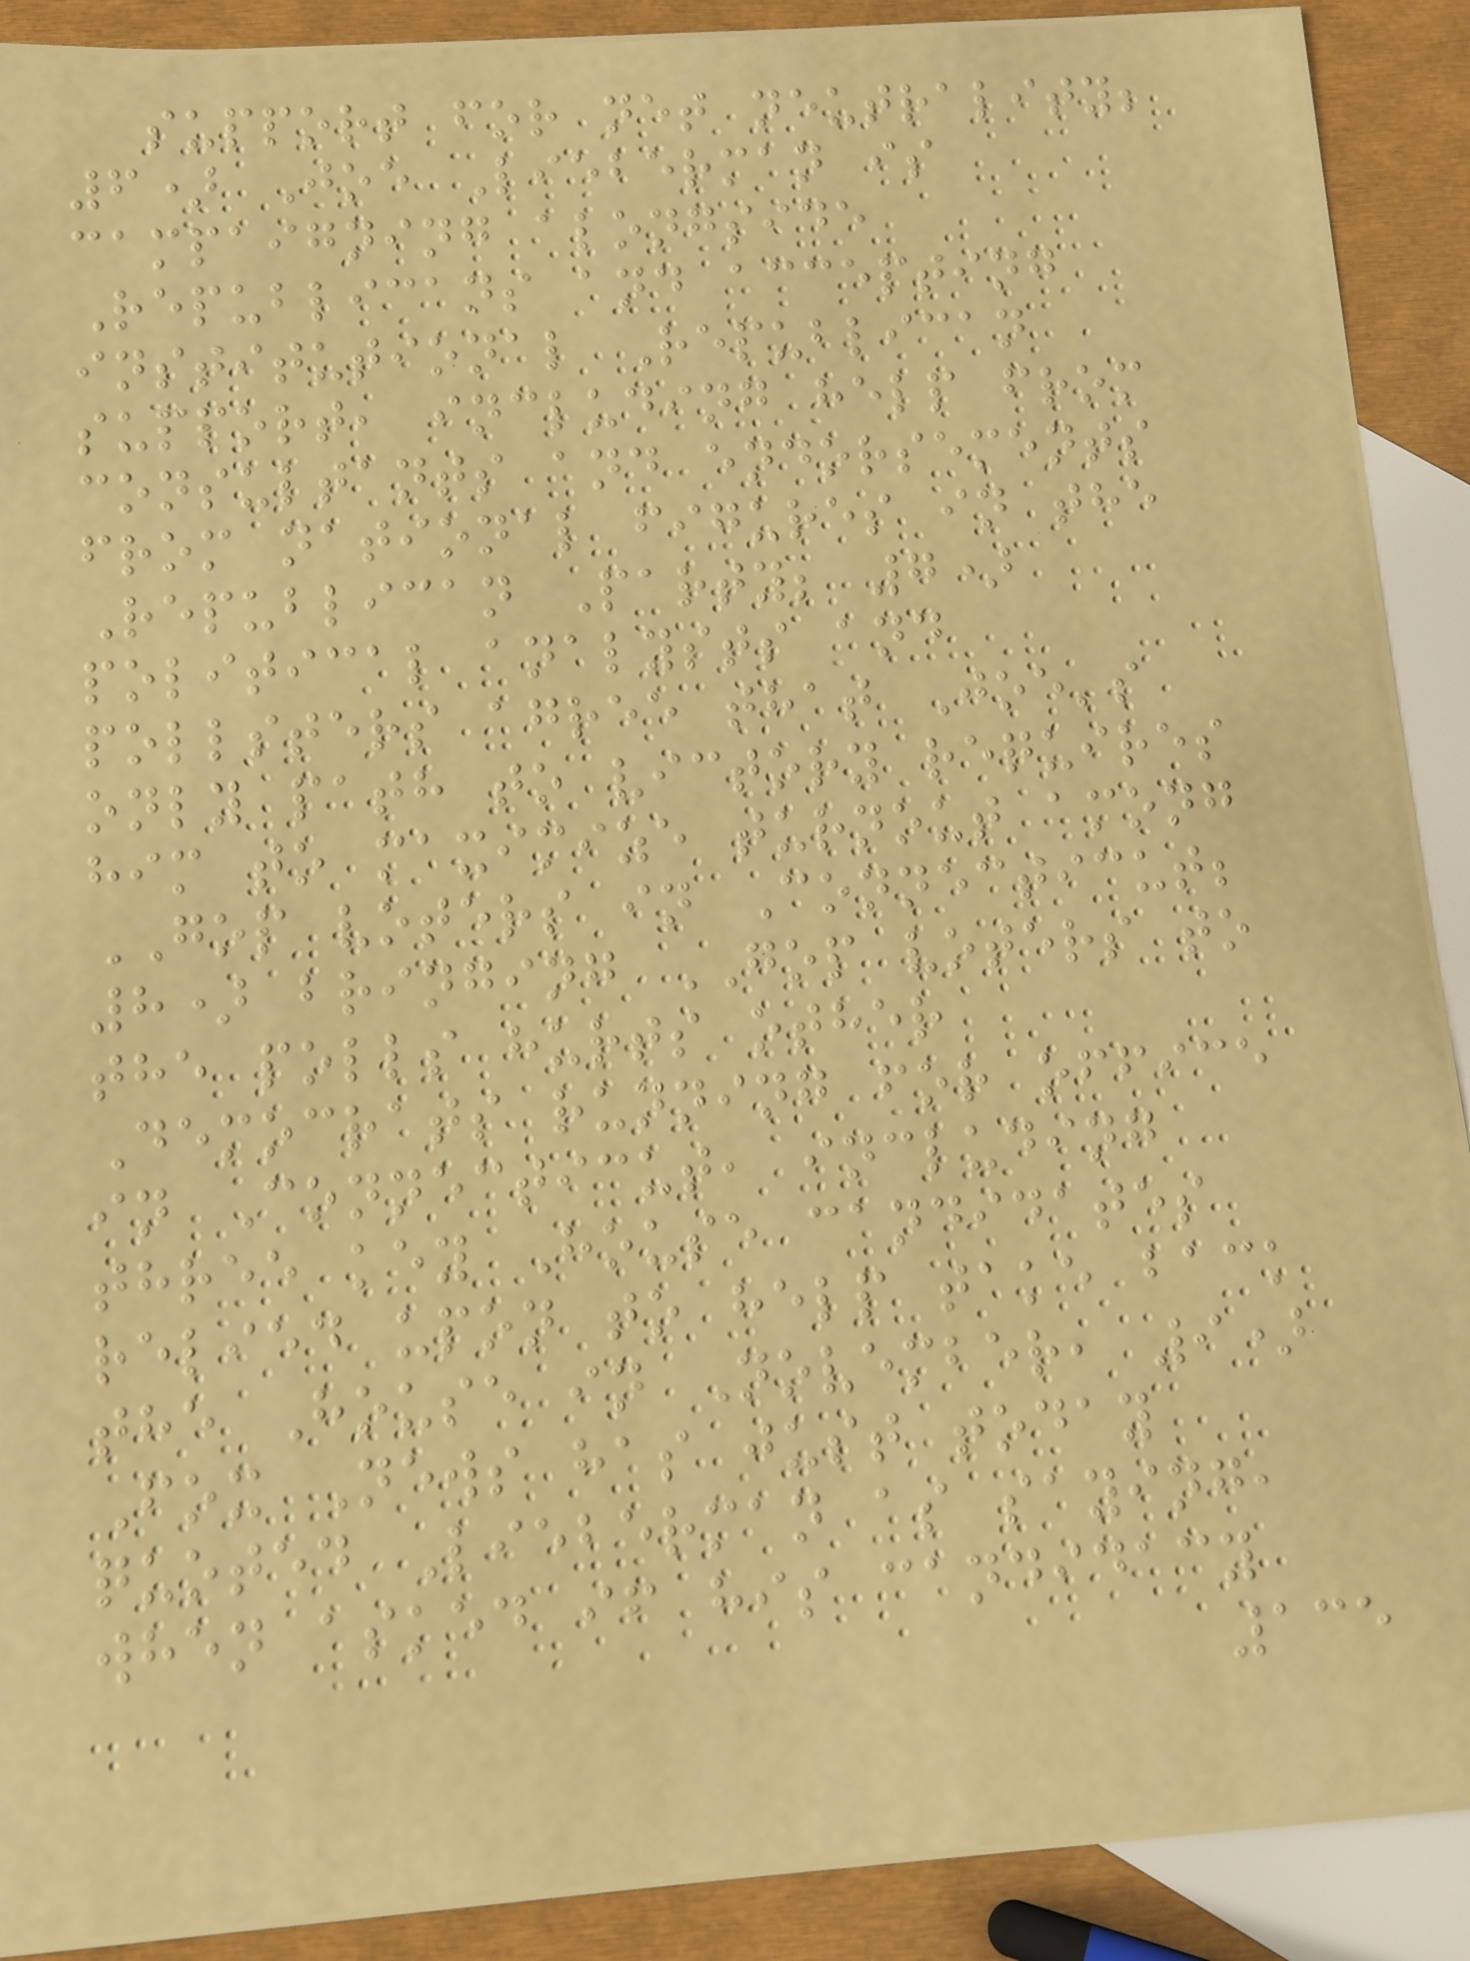support for net neutrality;
6) Joe Lieberman is
campaigning alongside
Republicans and accepting
institutional Republican
support, including help from
consultants and endorsements
from national figures in the
Republican Party; 7)
political analysts and
pollsters agree that Joe's
only path to victory requires
him to maximize turnout among
GOP voters in Connecticut;
8) bringing GOP voters to
the polls hurts other
Democrats running for office
in Connecticut, including
three key House candidates
relied upon to help take back
the House in November, 9)
Fox News has just today
quoted Lieberman as saying,
when asked if his candidacy
135
